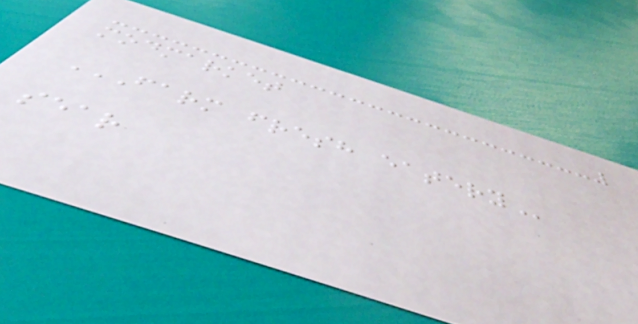modmarket
FARM FRESH EATERY
sear
